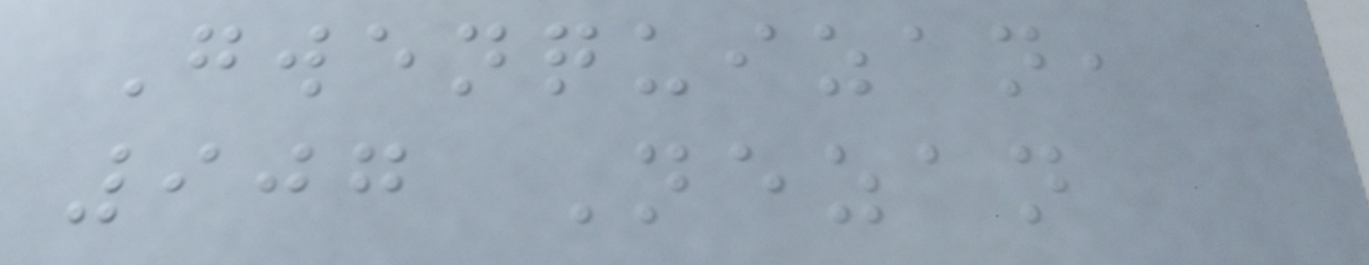Gwenquizan,
907 Nezan
